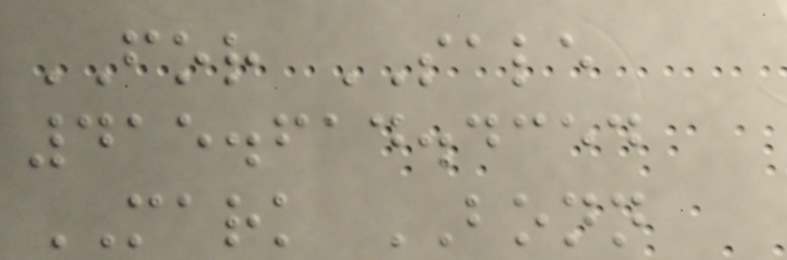FOR SALE
415.614.4354
MARK BONN
